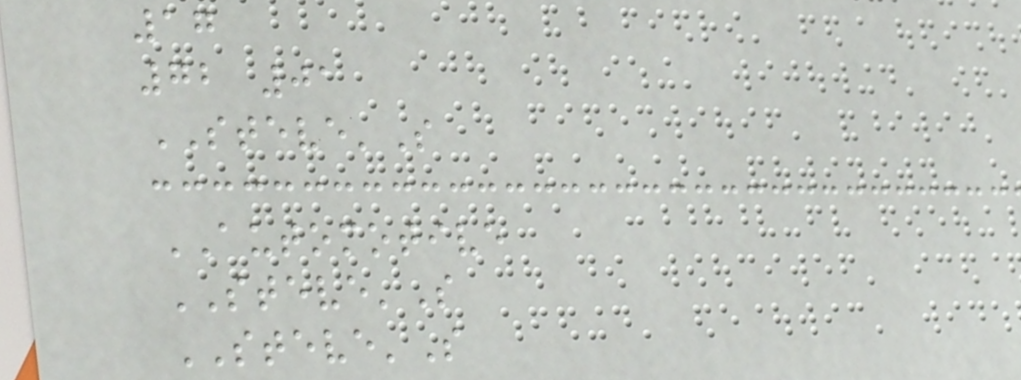17
72 01
STEVE'S
AUTOMOTIVE
STEVE'S
STEVE'S
